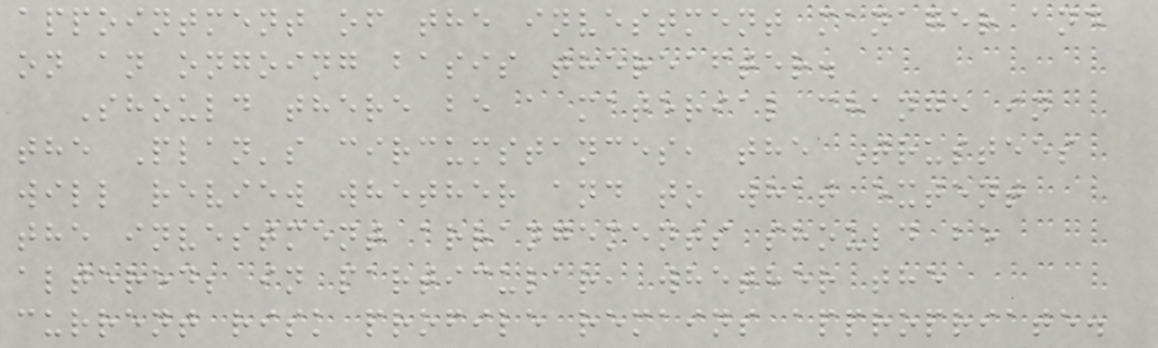appointment of the investment manager and
on an ongoing basis thereafter.
Should there be a material change in
the Plan's circumstances, the Trustees
will review whether and to what extent
the investment arrangements should be
altered; in particular, whether the
current risk profile remains appropriate.
